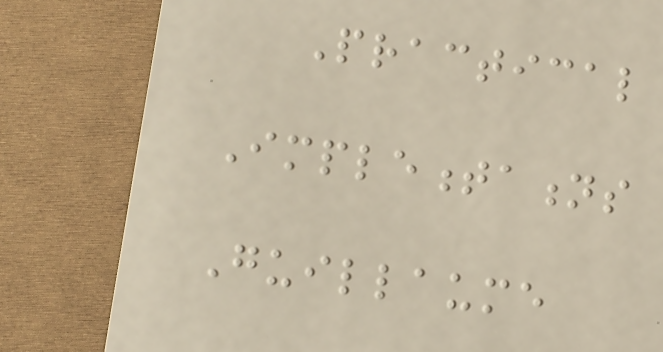Practical
Implementations
Guillaume
